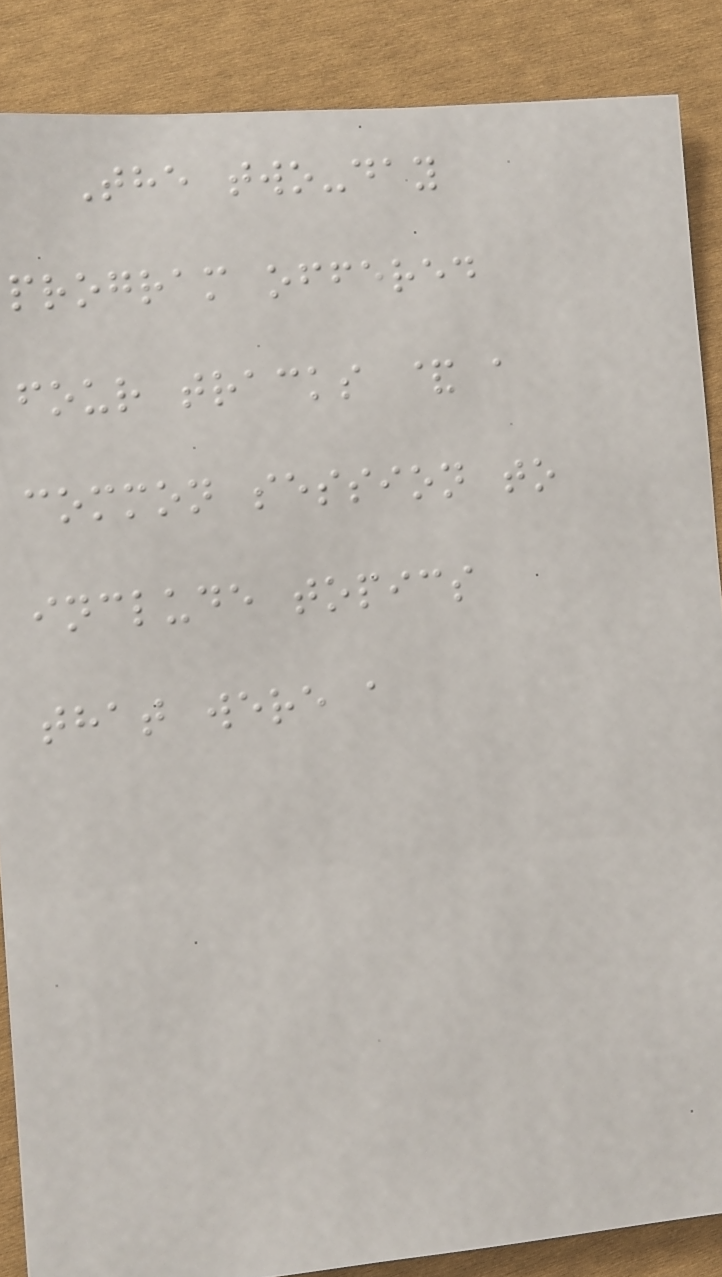The two-day
program offered
four tracks & a
common session to
include topics
that were a
